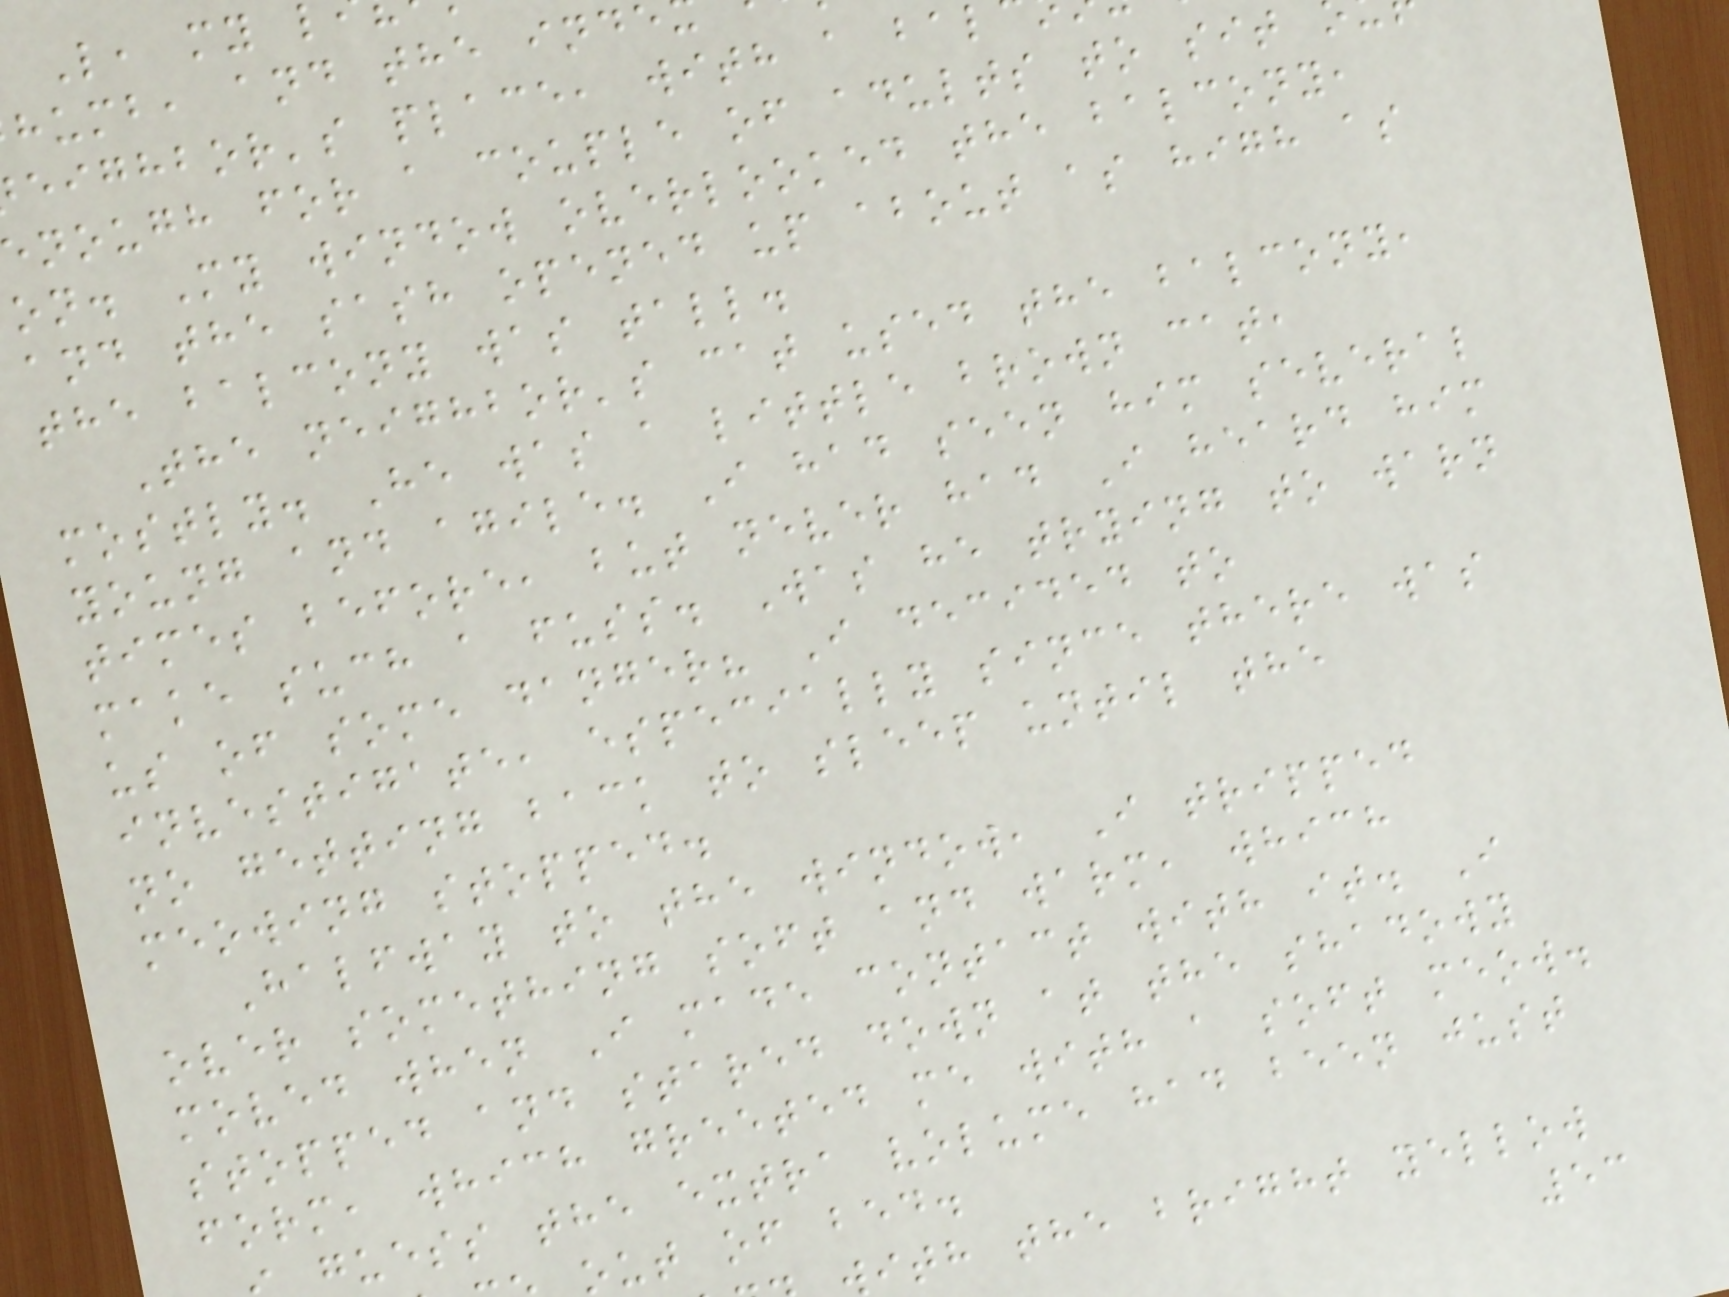humb, and the inde
eighbor's place, with a bal
nough for a couple of adults to sit
on. My window overlooked the balcony,
and the sash opened up about as high as
the balcony was tall.
The neighbor's cat used the balcony,
mostly. He was a little brown cat,
young and agile. I had seen him several
times before, but never had I heard him
make such a fuss. Was he trying to warn
us of some danger? I decided to
investigate, especially since there was
no getting back to sleep until the
meowing stopped.
Halfway to the window, I tripped
over something soft and warm, which
moved when I made contact with it. I
stopped and stared down at the shadowy
form, which greeted me with a soft meow.
guess the extra volume had been just
out of bed.
ith the bright yellow
53
